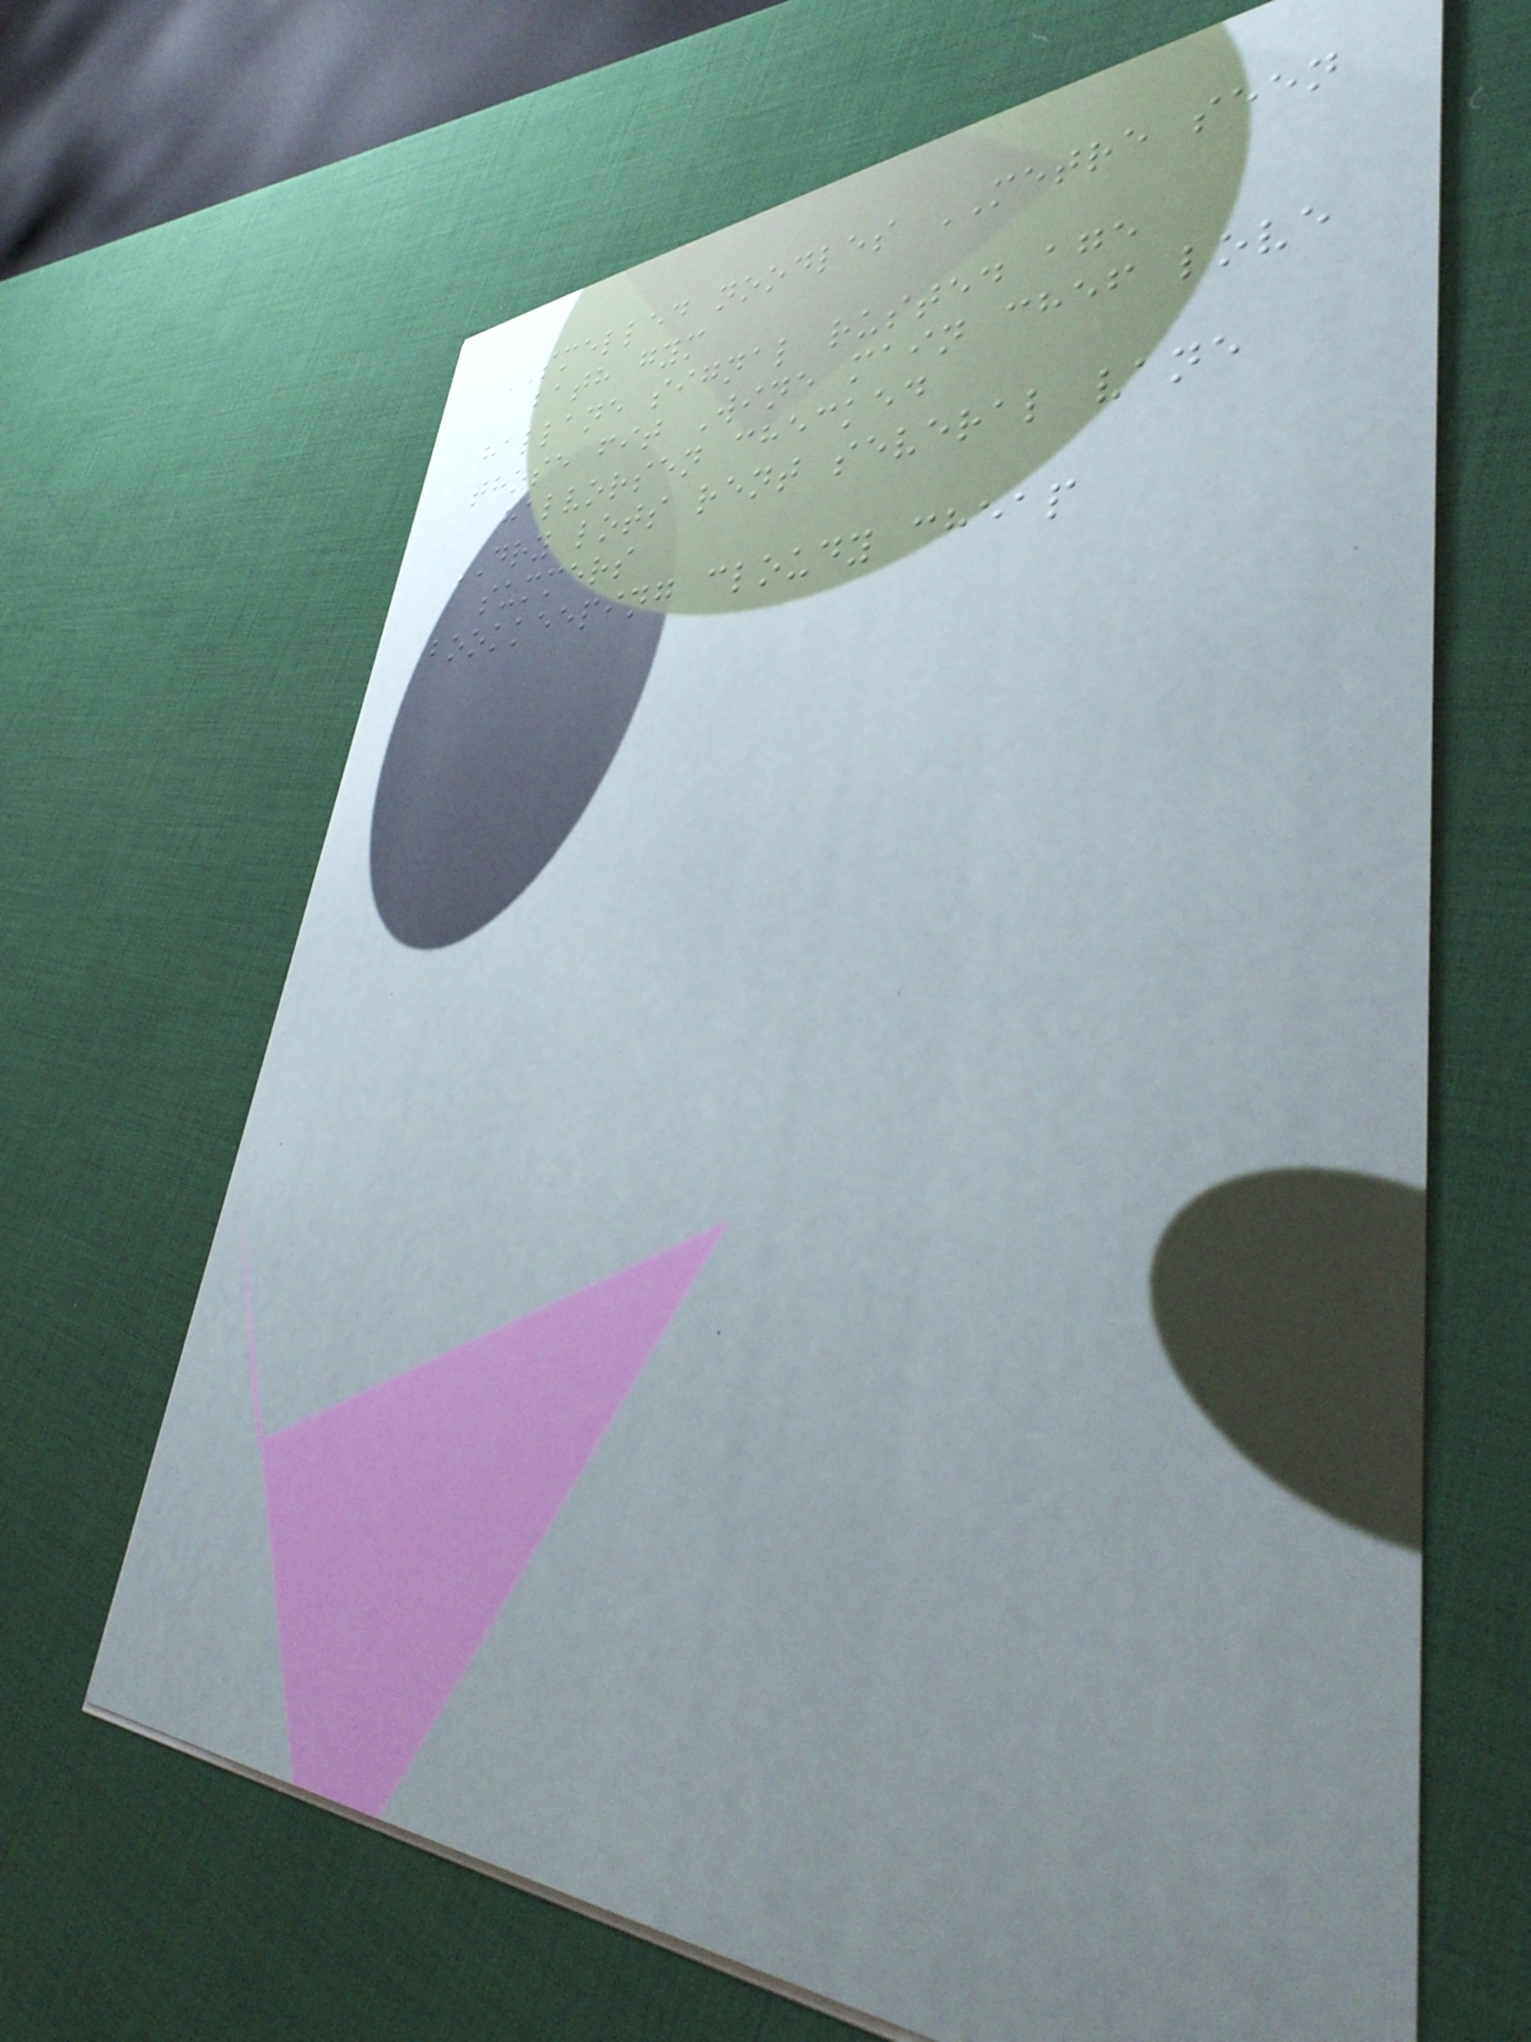SMELLED noodles METRE seen
bath gym
hallane signal rusted age
those fit Wine main chef love
halvorsen checked
DRY lots rent several vane
summers
bookkeeping cloudy cheap
